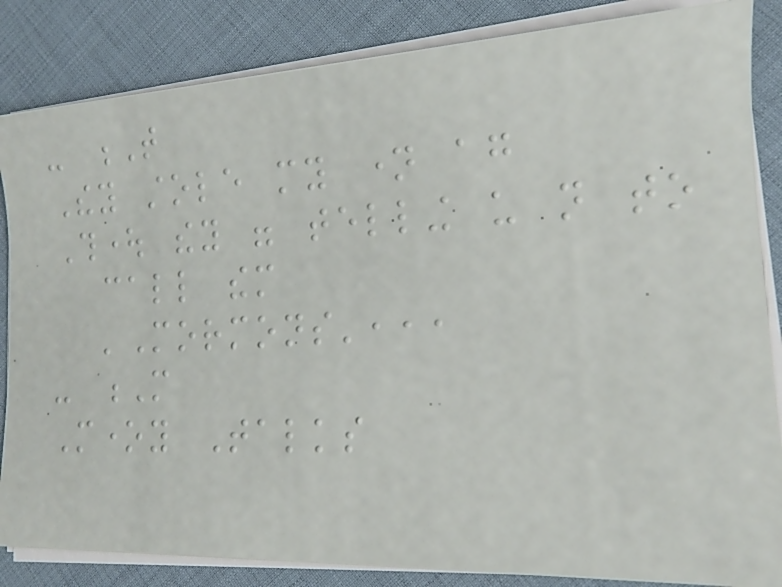- T
They stole my name again
Thought they were telling us not to
call them
'Mormons',,,
- M
Money Talks
